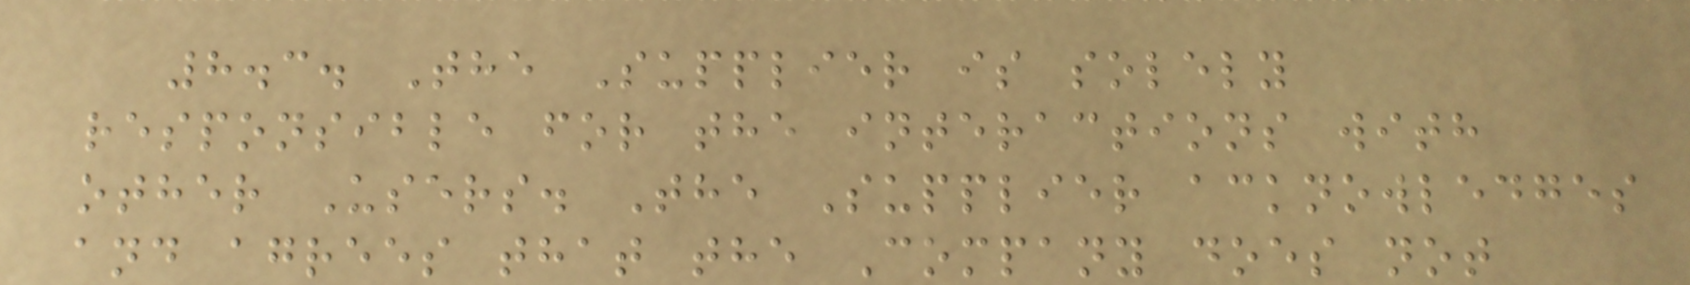8.3. The Supplier is solely
responsible for the interactions with
other Users. The Supplier acknowledges
and agrees that the Company does not
